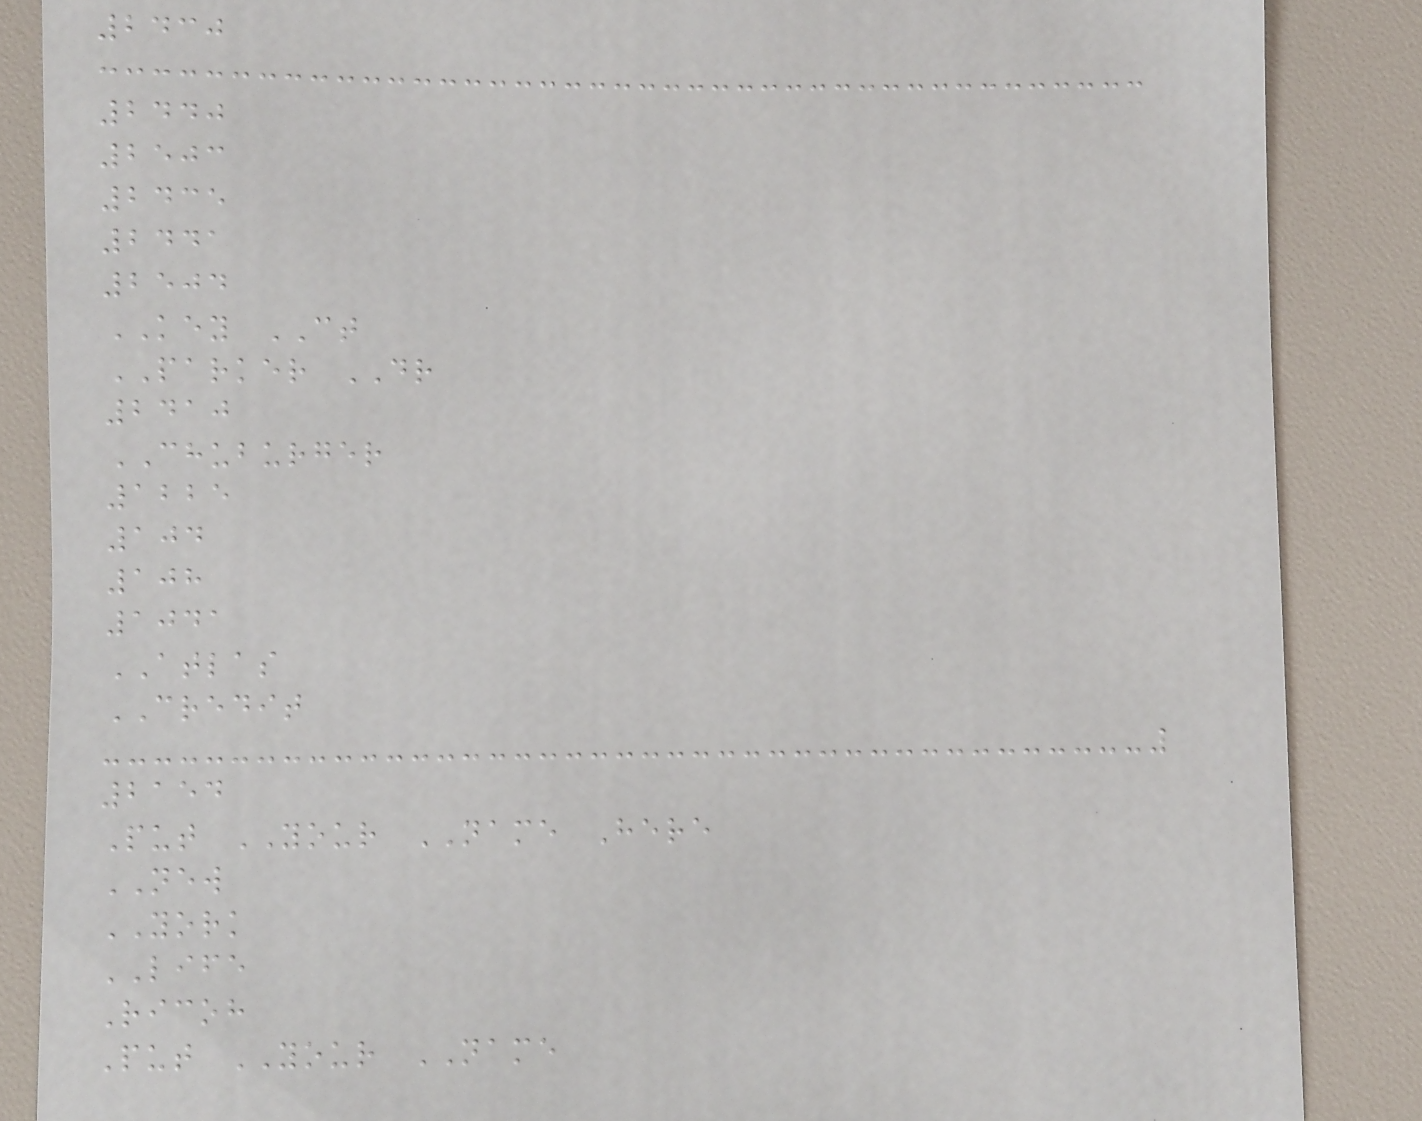2430
2440
2503
2435
2441
2504
KEY CT
PARKER DR
2410
CHUBURGER
1225
104
108
1041
ATLAS
CREDIT
2154
Put YOUR NAME Here
NEW
YORK
LIFE
Ricoh
Put YOUR NAME
